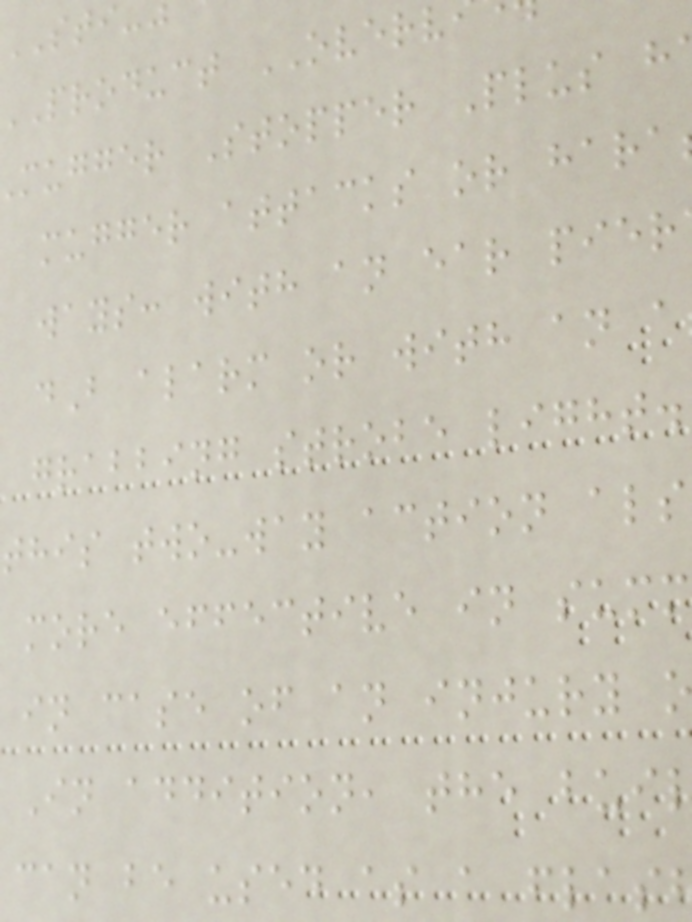STI
product OVERV
mugger Stopper Plus h
mugger attacks or hara
ways: with an ear pier
dB alarm or with an a
grabbing strobe light.
this two-way action als
more effective in summ
in case of an injury o
In addition, the bui
can be used as a flas
